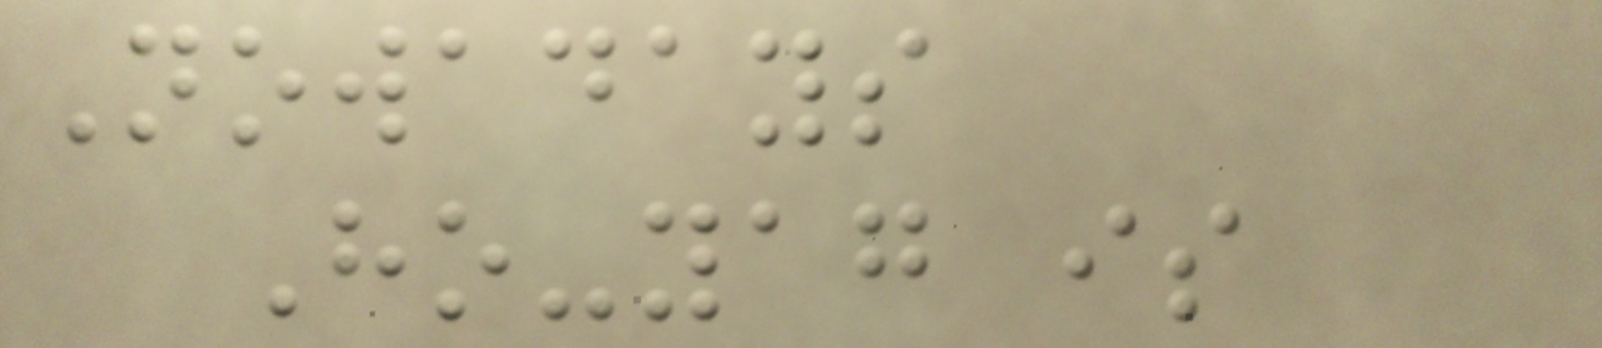Nowadays
Ho-yag is
